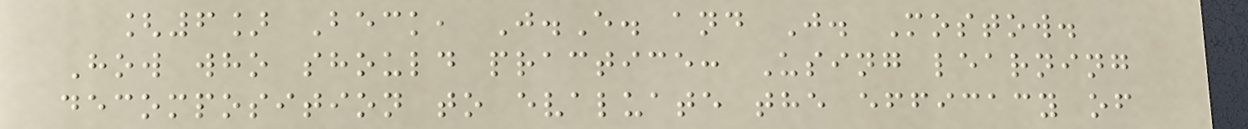[6] Beck, J.E. and J. Mostow.
How who should practice: Using learning
decomposition to evaluate the efficacy of
